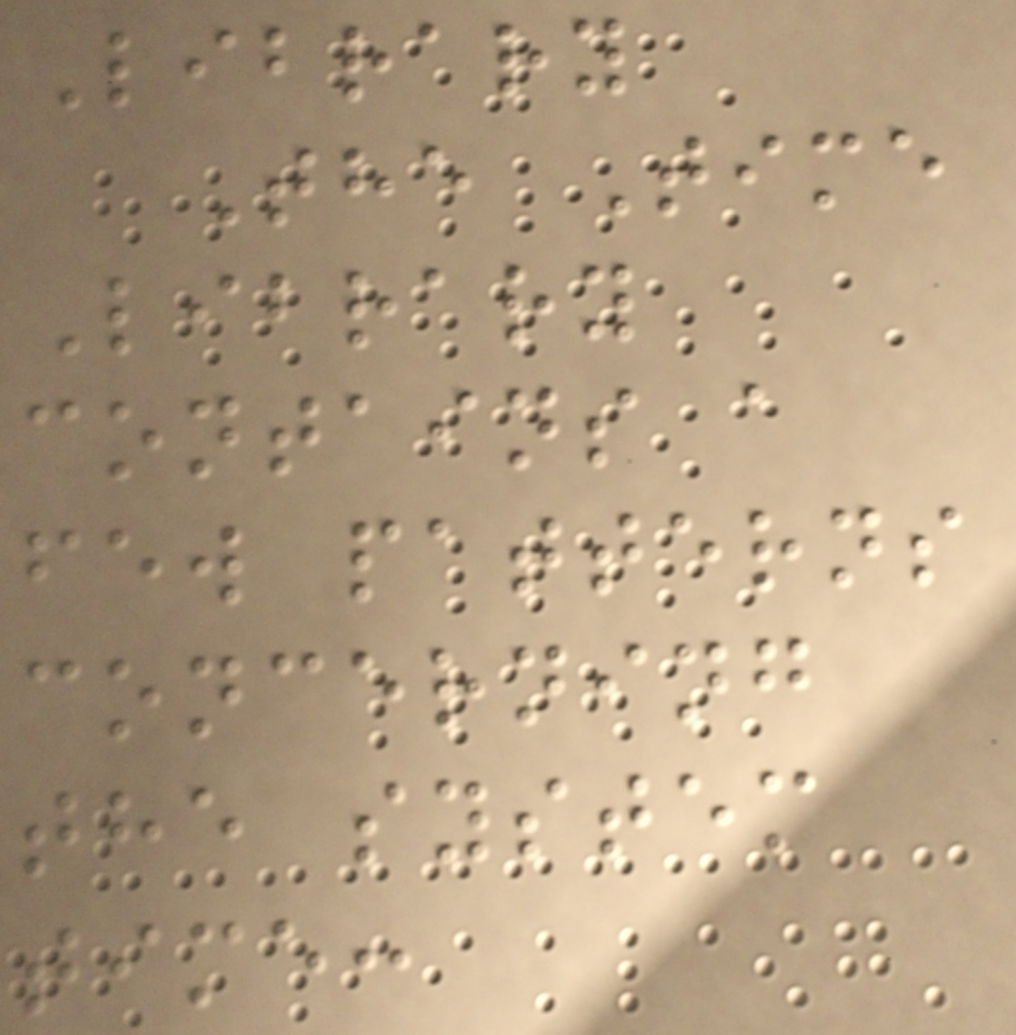Library
The Time
Library
contains a
few patterns
concerning
the system
time:
